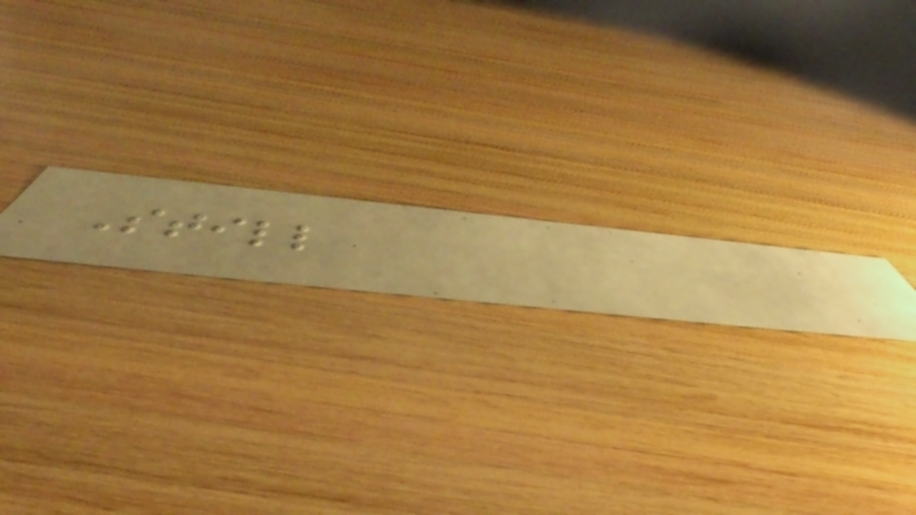Still
